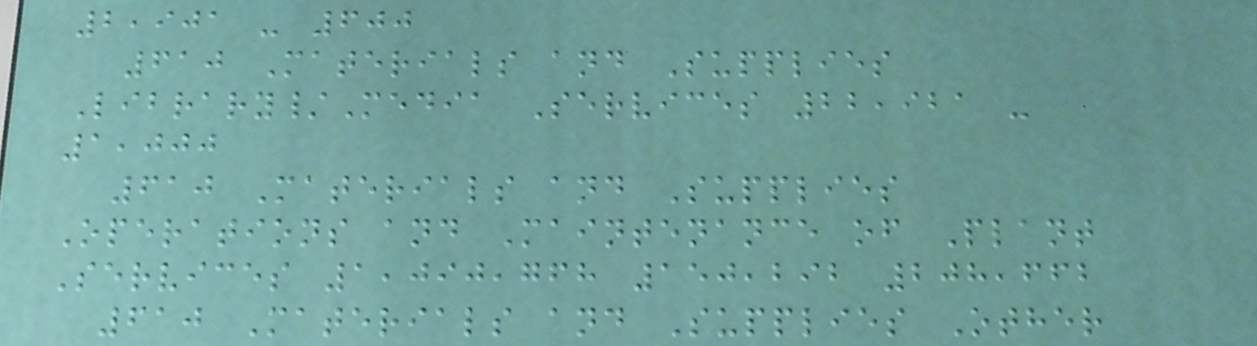2,901 - 600
610 Materials and Supplies
Library/Media Services 22,921 -
1,000
610 Materials and Supplies
Operations and Maintenance of Plant
Services 1,090,768 150,292 208,662
610 Materials and Supplies Other
